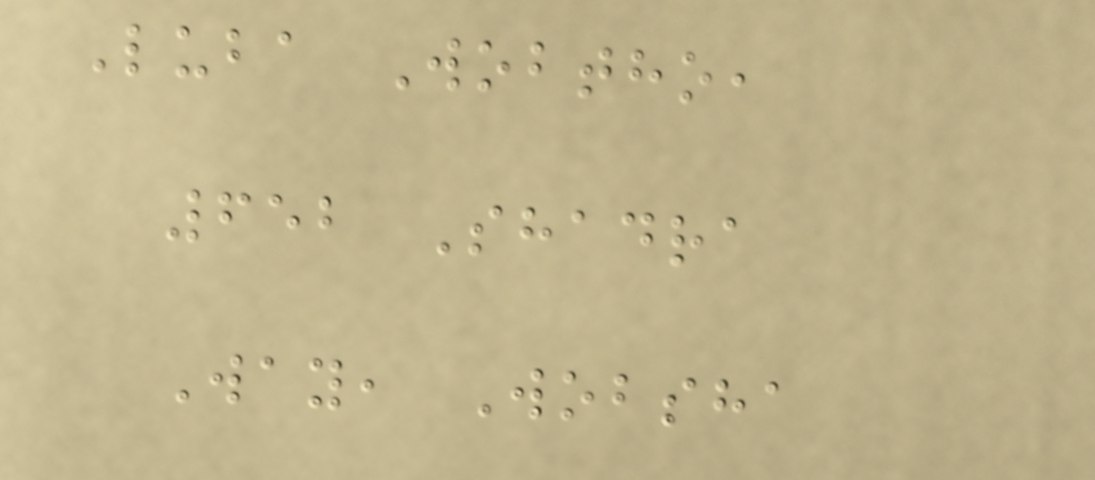Luba Wobtho,
652 Shadra
Way, Wobsha
